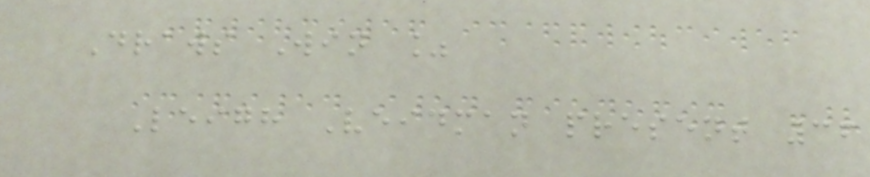Draws Win %
Leigh Veidman present 36
